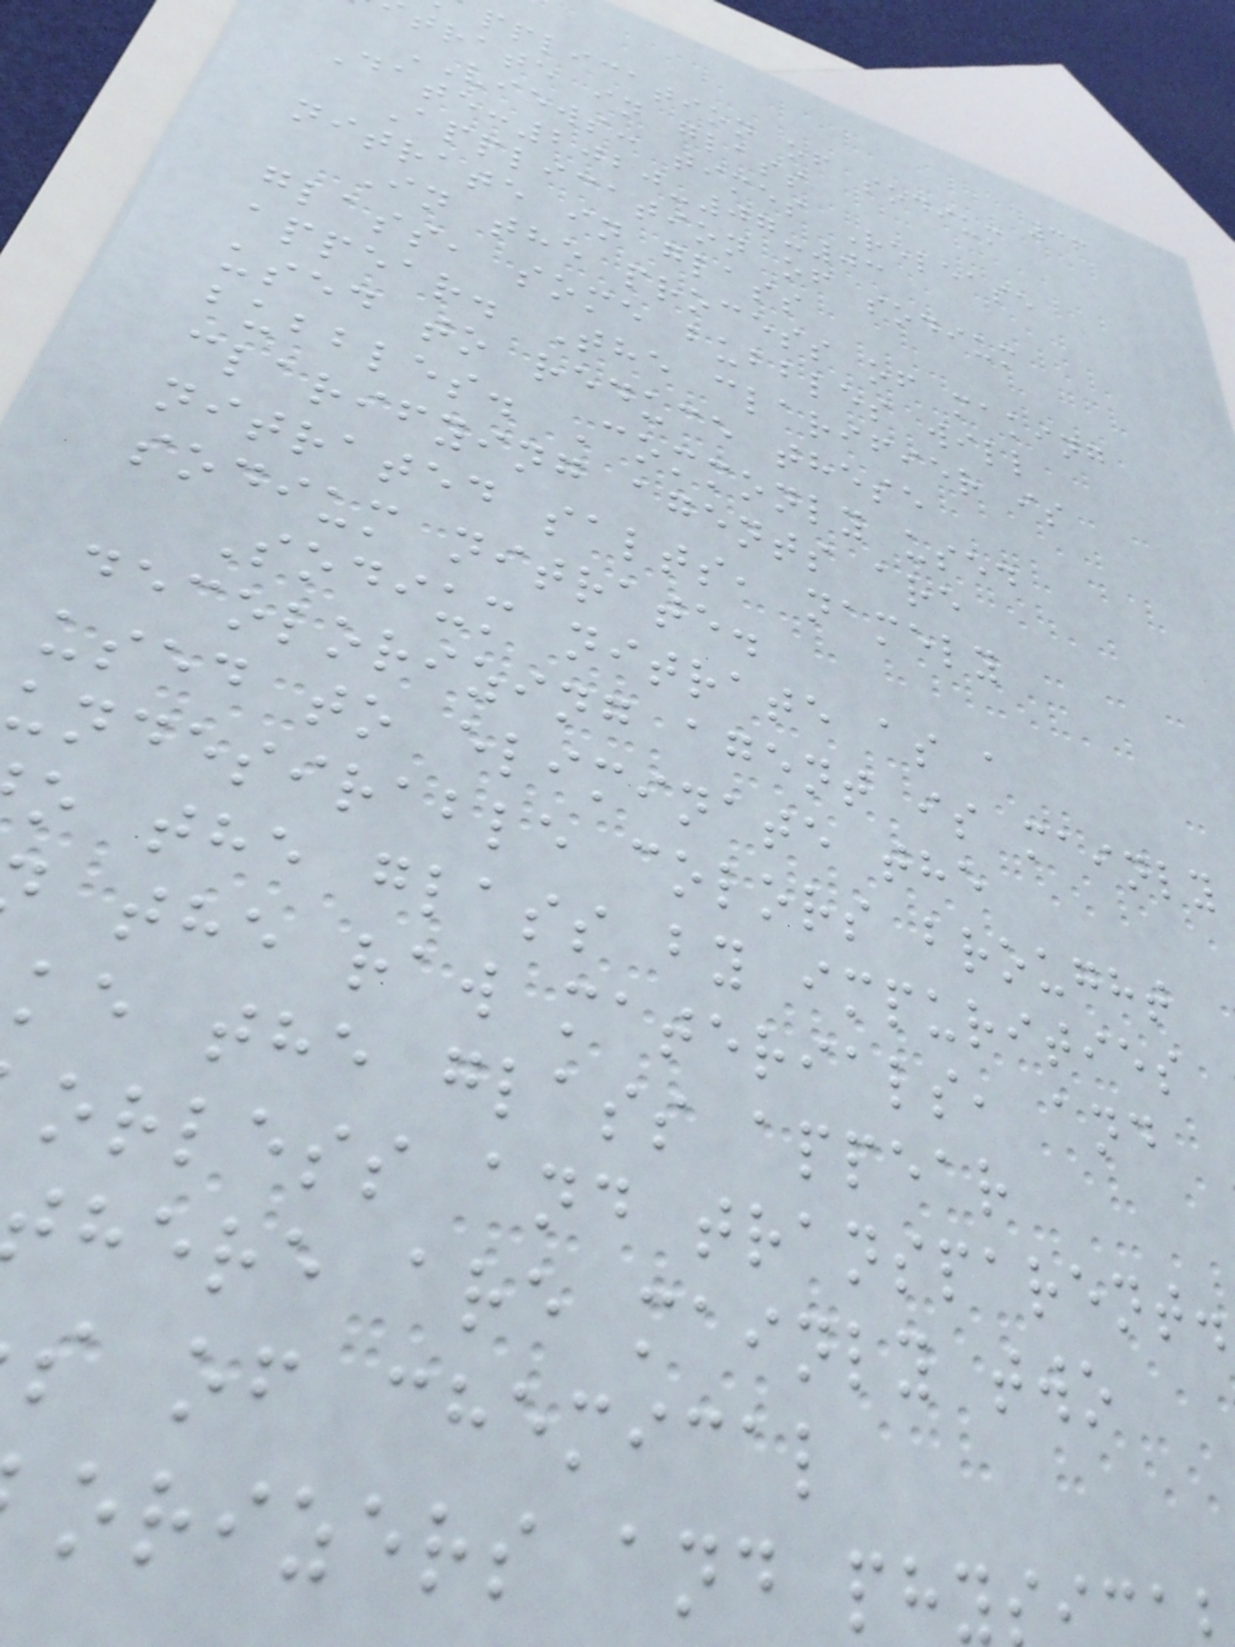36
pplication of sodium
trate in glass
VIEWS: times Release
Date:2020-07-03
Application of sodium
nitrate in glass
In the process of making
glass, some bubbles will
appear. The clarifier is
used to reduce these
bubbles. Commonly used
clarifying agents are
nitrated salts, namely
sodium nitrate.
Sodium nitrate as a
decolorizing agent is mainly
used to eliminate the
undesirable colors brought
o the glass by impurities
the raw materials, and
ke the glass appear
orless and transparent.
here are mainly two
s of chemical
orizers and phy
